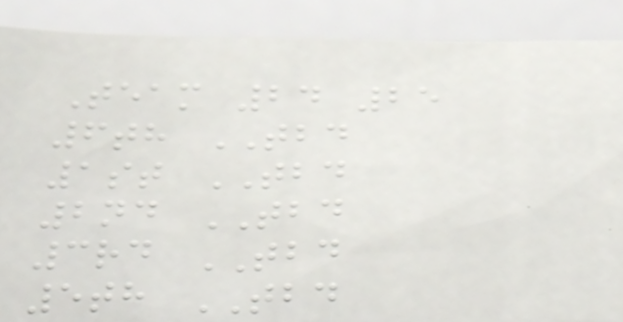Team 24 25
6th TBD
1st TBD
2nd TBD
3rd TBD
5th TBD
